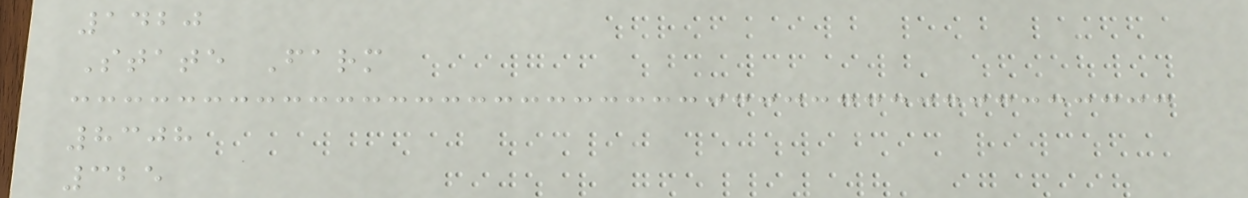1420
State Farm
8308
325
